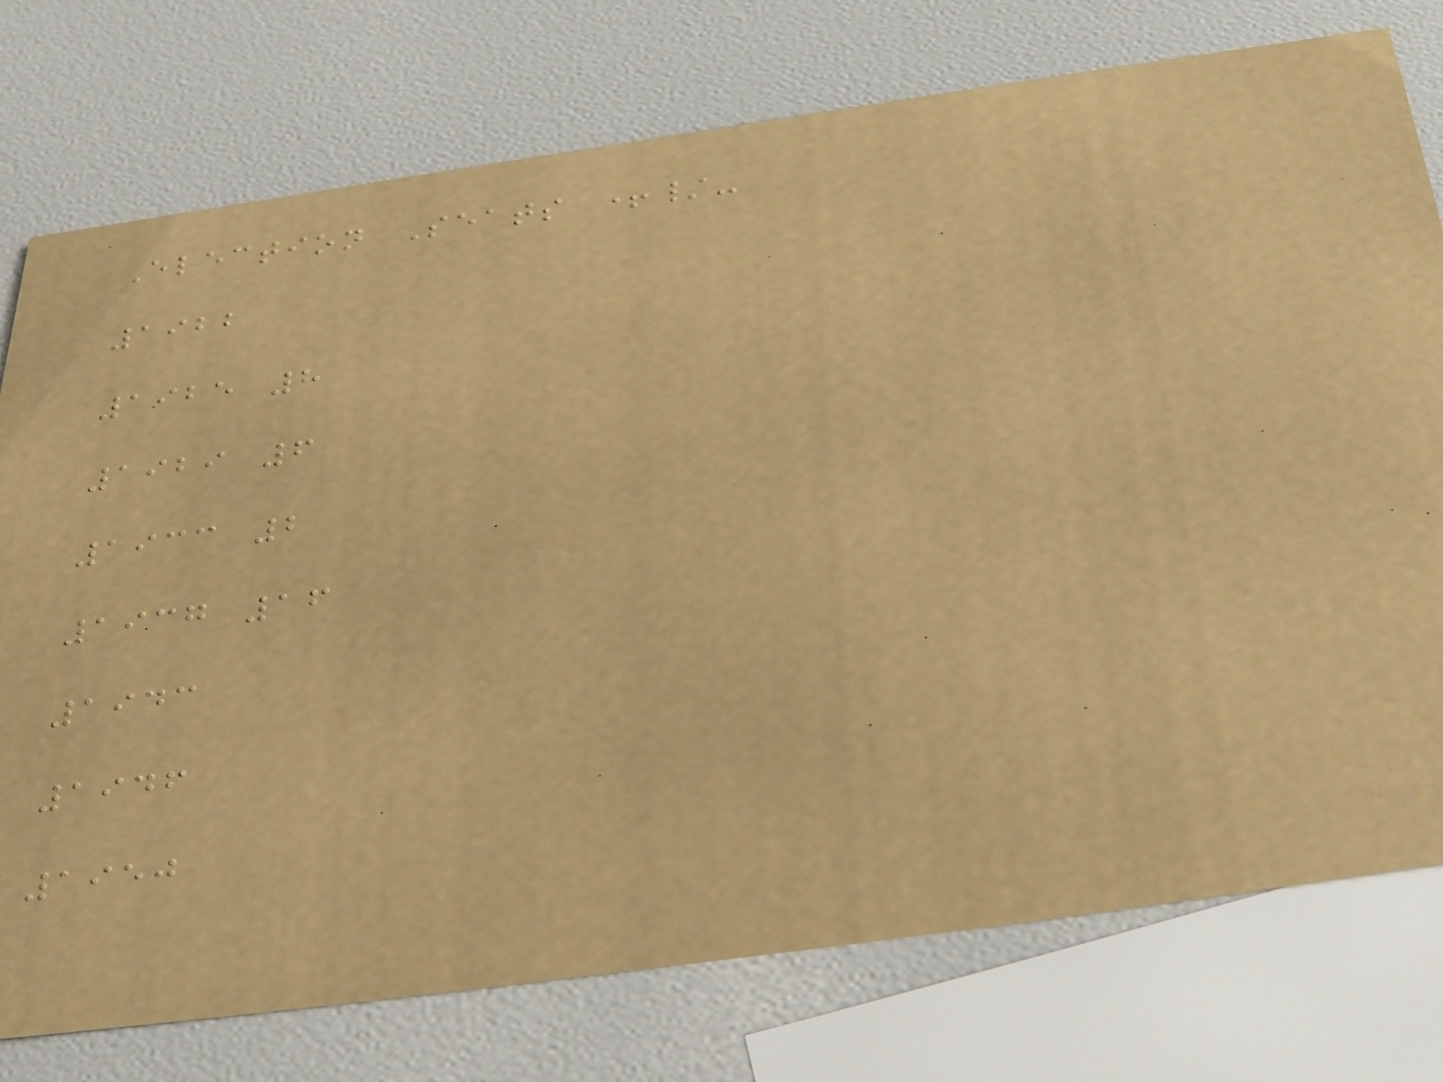Election Seats +/-
1922
1925 8
1929 6
1933 2
1937 16
1943
1946
1950
